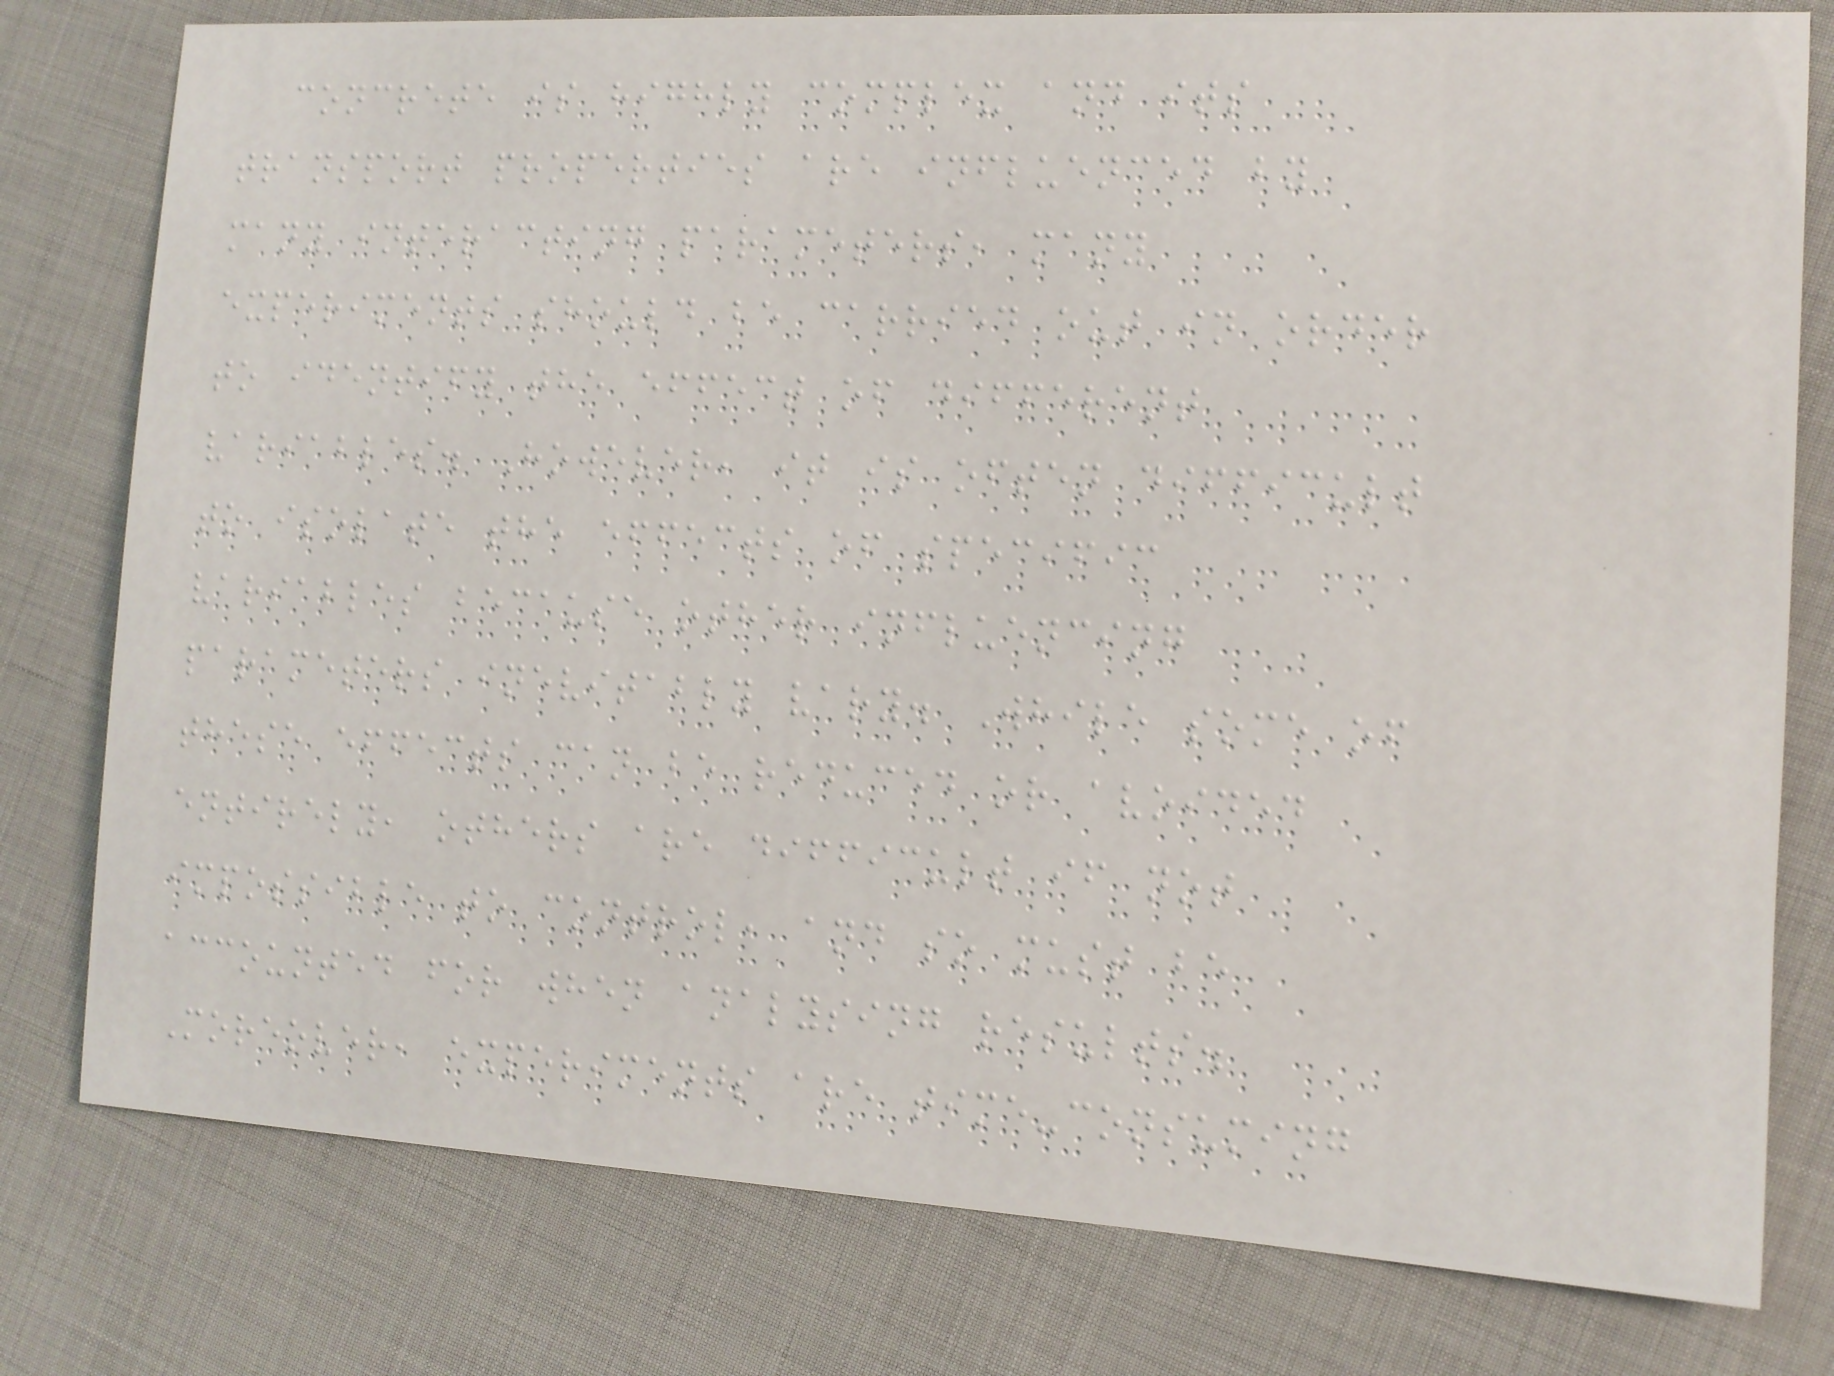concrete is highly complex and its
transport properties are influenced by
many interacting parameters, many
experiments should be carried out in order
to identify the effect of different
variables. However, it is often difficult
to isolate the effects of specific
variables because other influencing
parameters inevitably vary. While some of
these effects can be reduced or avoided
entirely, others are difficult if not
impossible to control, and so must be
accounted for when analysing results.
Moreover, experiments are time-consuming
